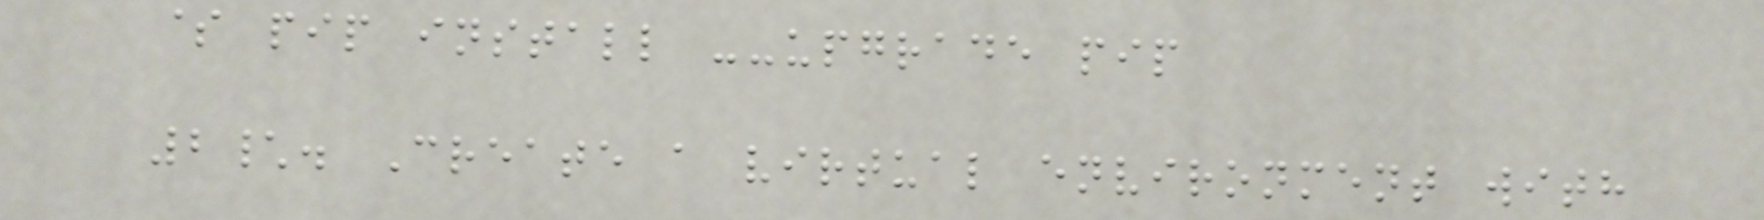$ pip install --upgrade pip
2\. Create a virtual environment with
